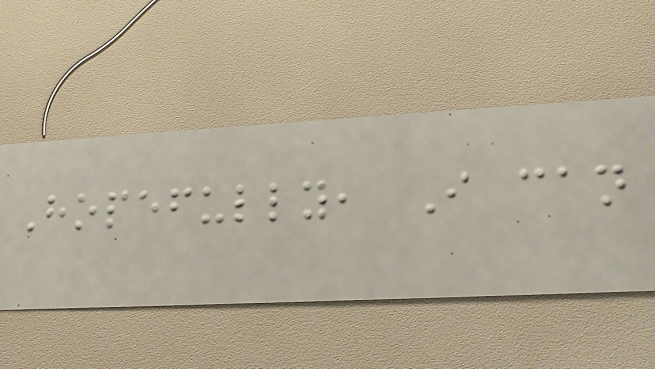Hopefully, I can
